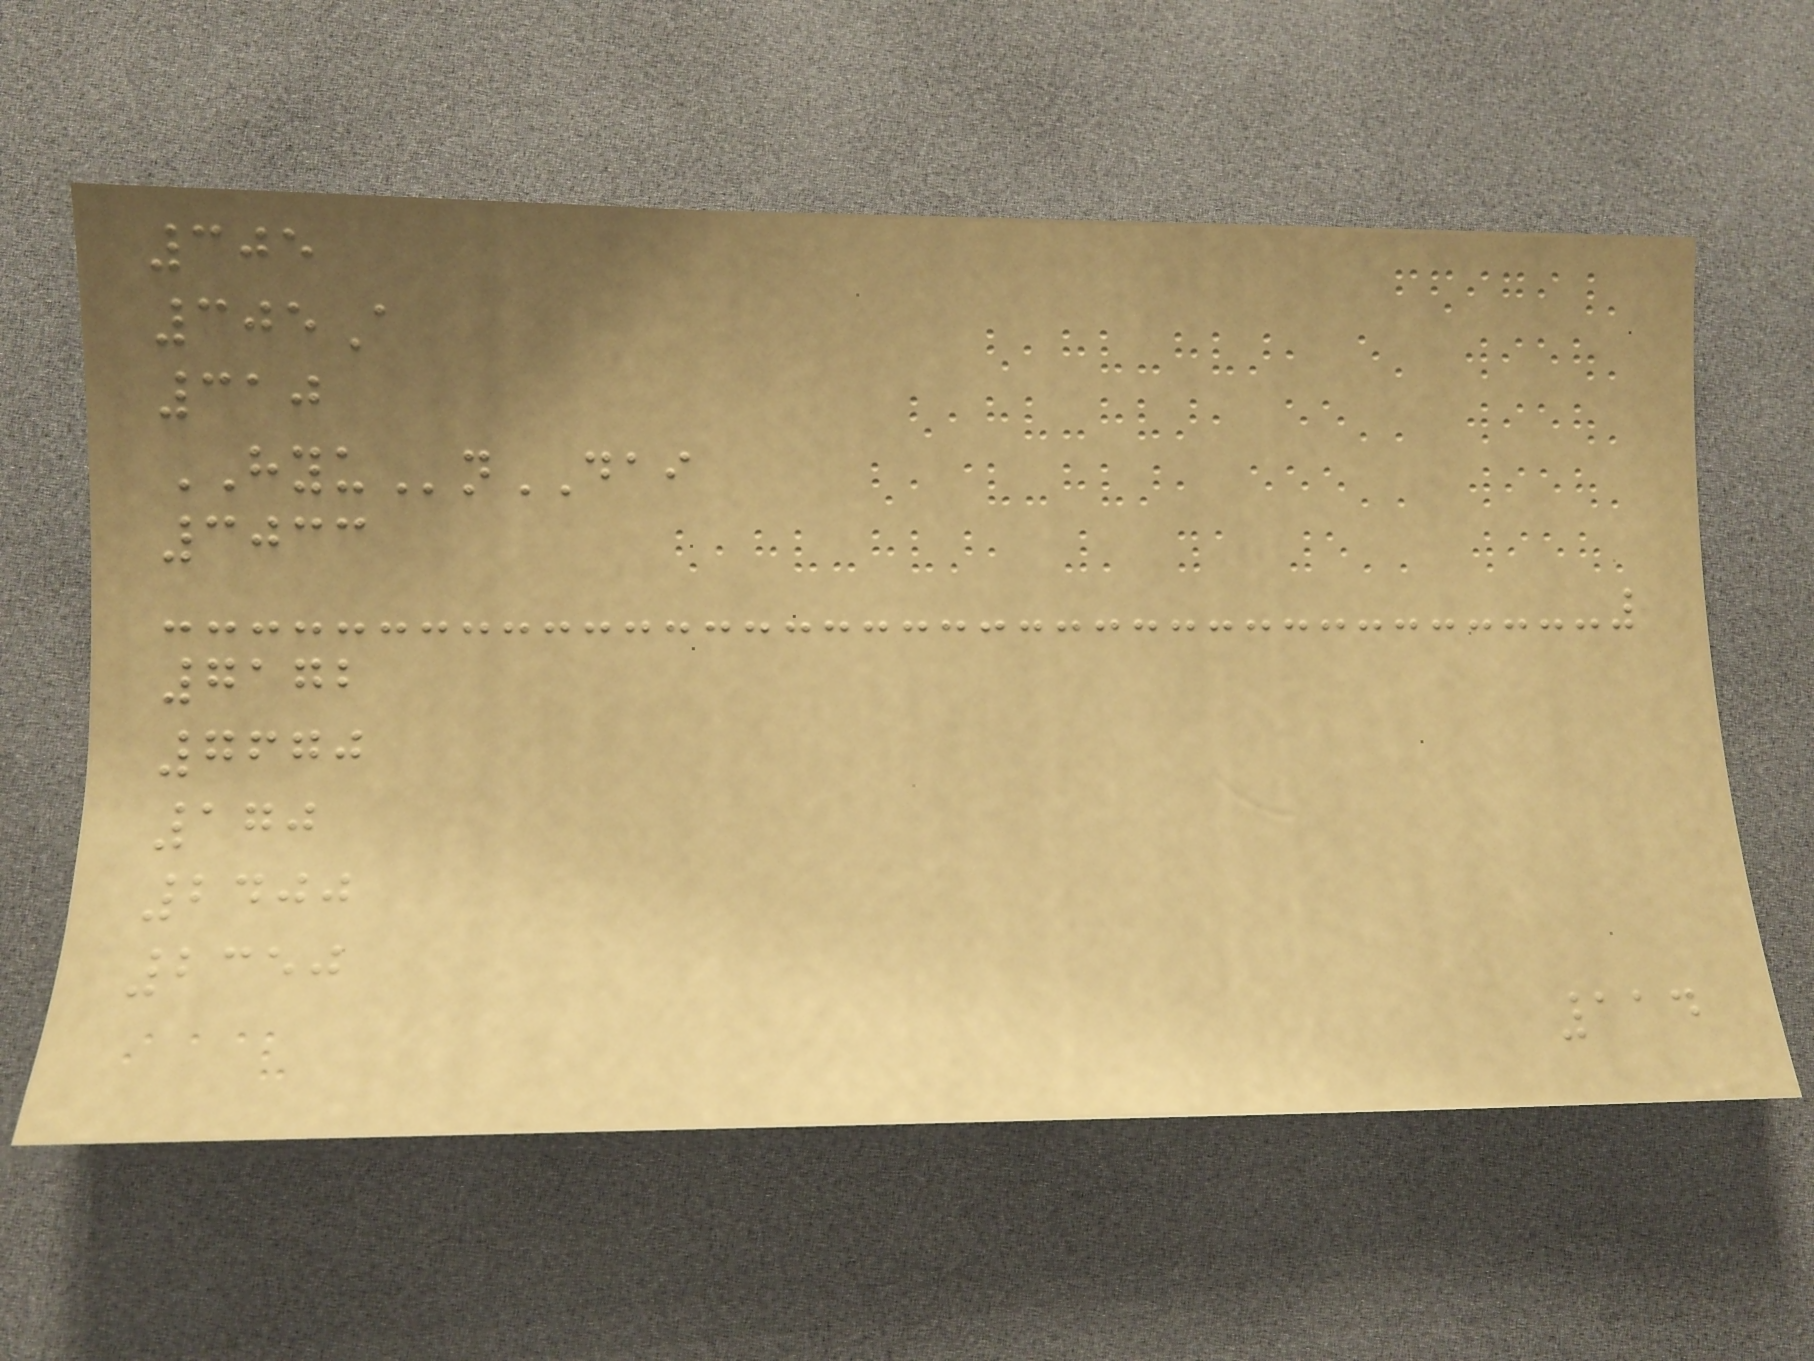305
305A
310
HYUnDAI
3033
7172
7670
170
2400
2350
114
